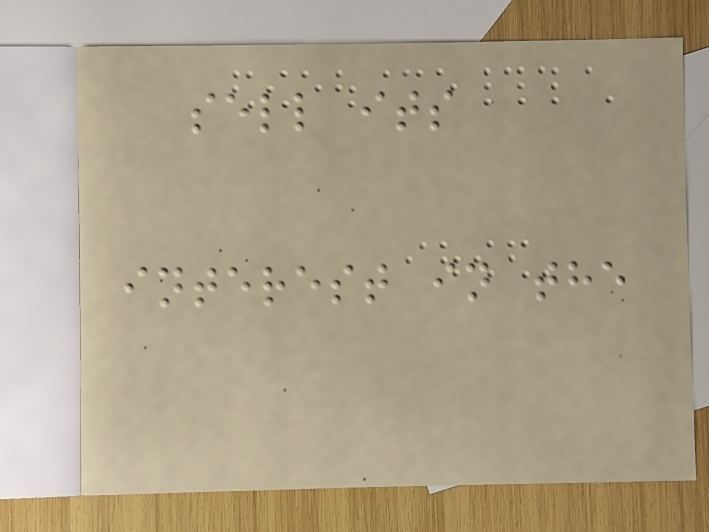sell its
interest in the
